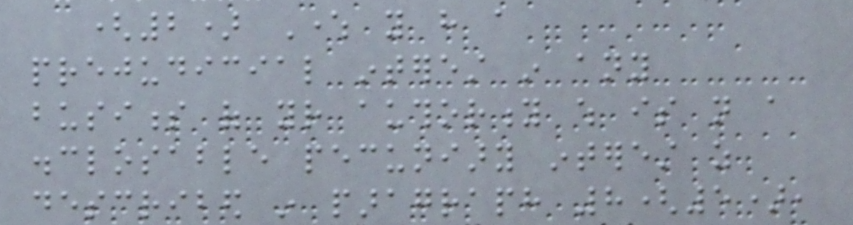(2) Where you have a
prejudicial interest in any
business of your authority which is not a
disclosable pecuniary interest as
described in paragraph 8(5),
